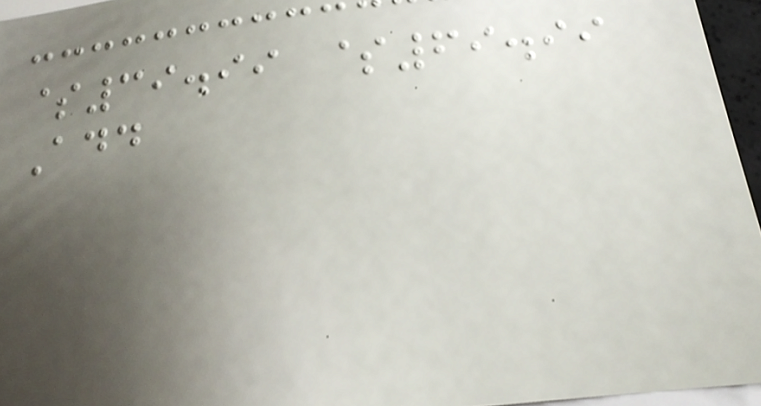$39.99 $69.99
Add
